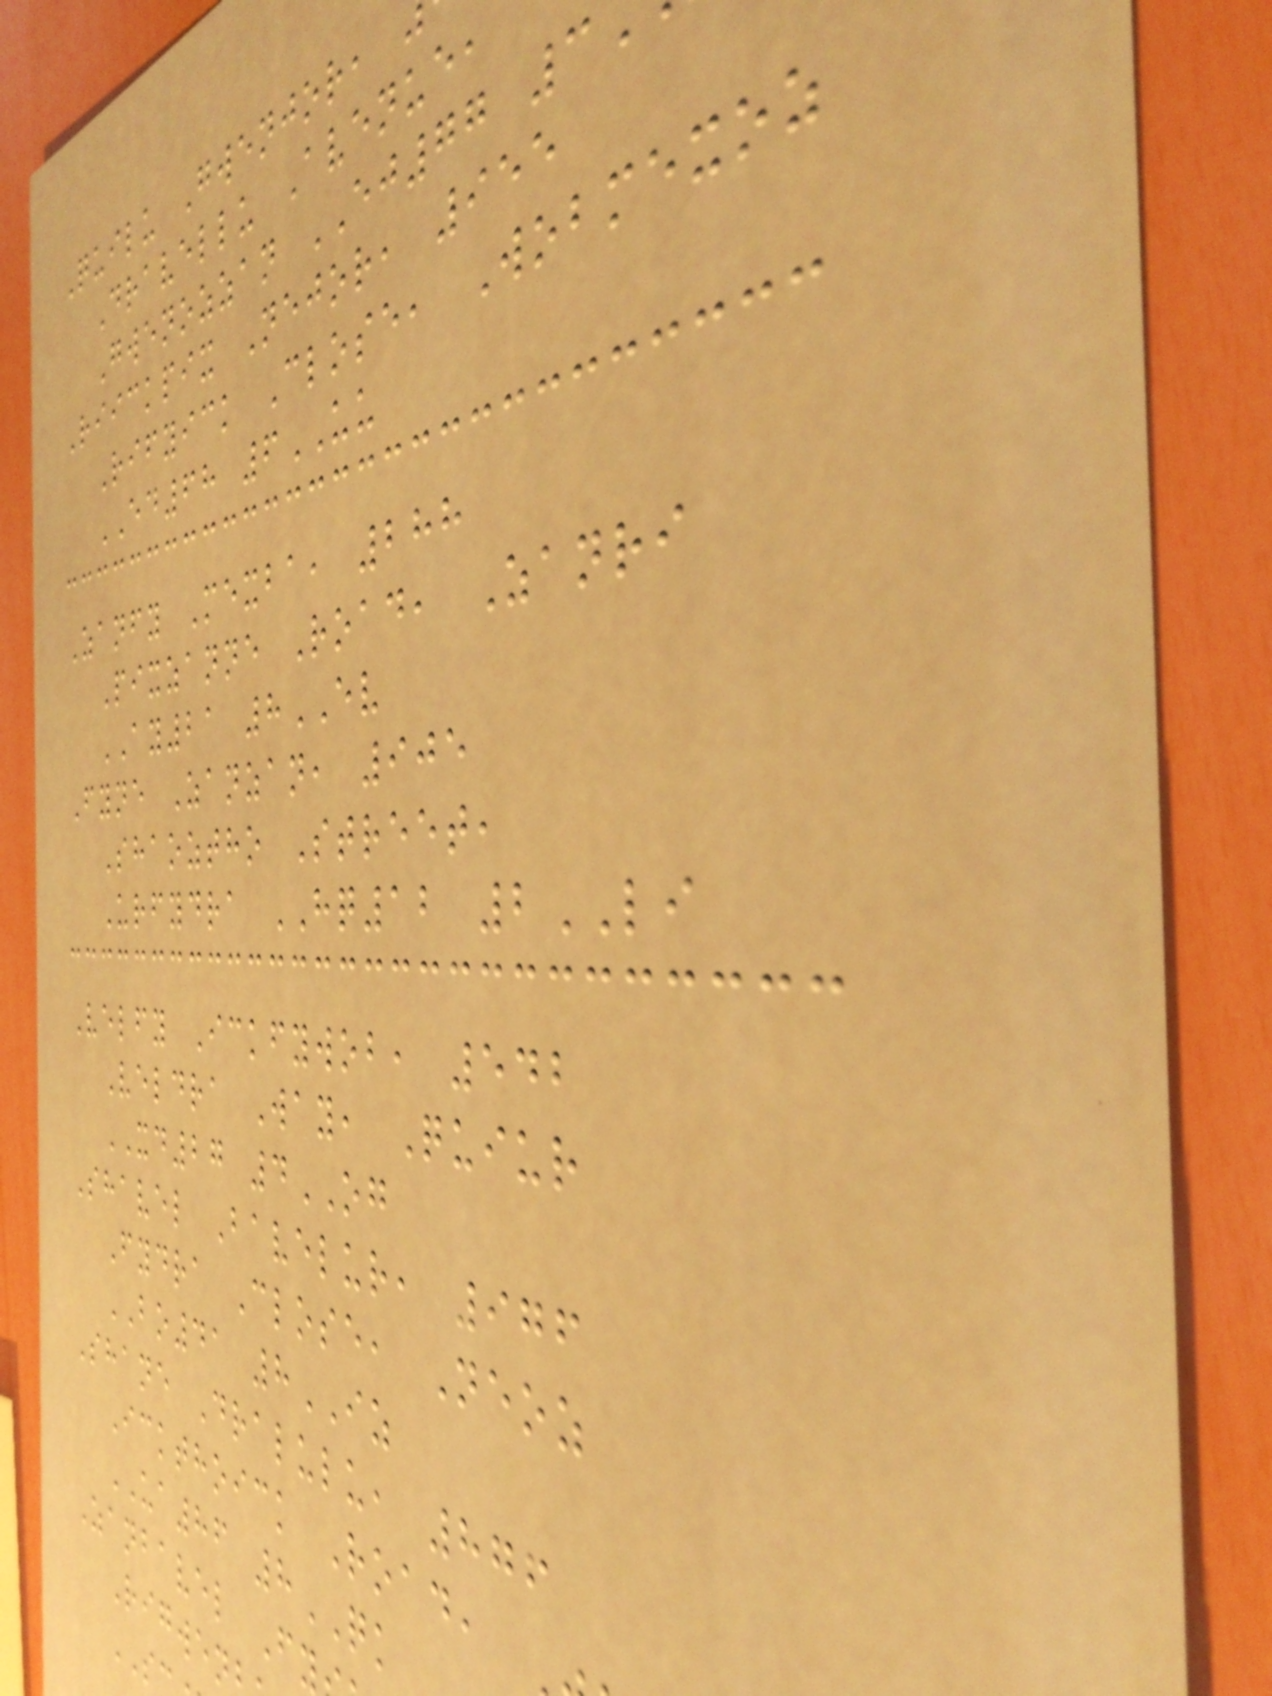Quilu Gwenjor,
Dravellu Avenue,
Gwenozzan EJ77 3
Riickpix Nejor, 955
Rifyick Close, Wobmexoz
ED68 6UU
Zanfy Mexba, 288
Pixzanne Road, Zanri
AY21 8EV
Fyne Zanzan, 905
Shaoztho Street,
Urfydra HQ12 2LI
Velfy Ickfywob, 542
Veldra Way, Quiur
XD27 4OG
Shavel Bavelur, 976
Fydra Close, Neoz
BO41 8IZ
Shane Dralulu, 876
Ickthoick Road,
UA86 8QK
Zanbavel Fy
Rigwen
